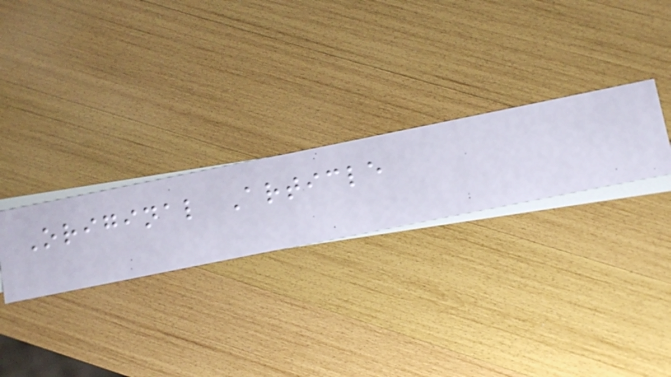Original Article
